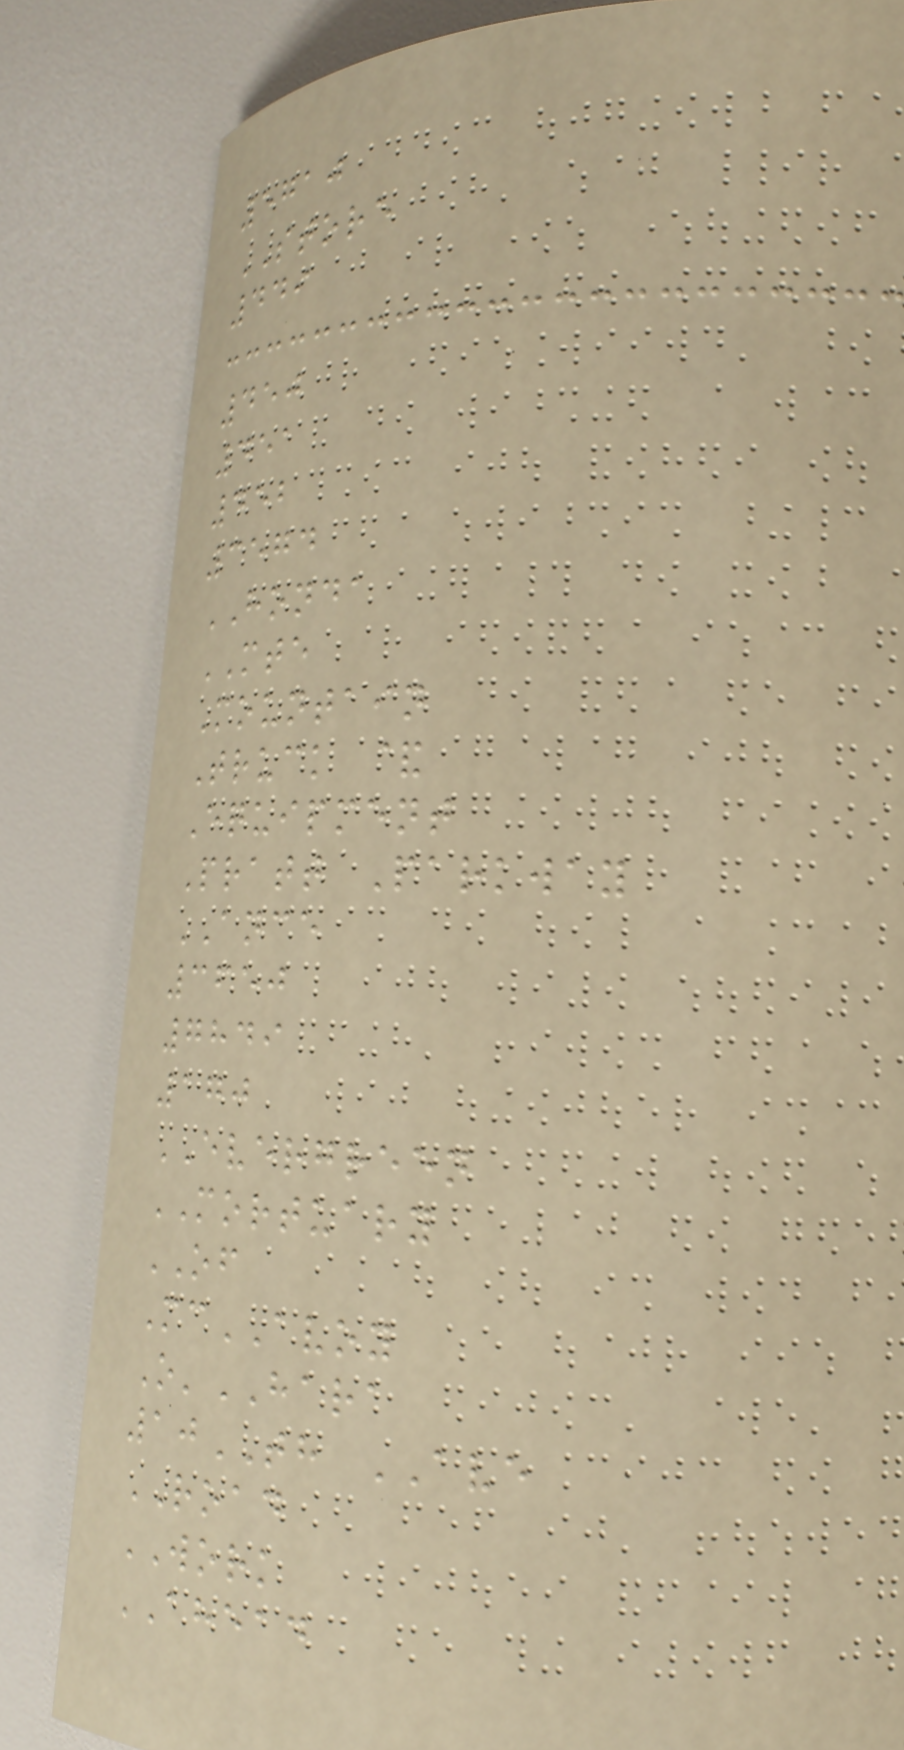5710
STORE
449
450
451
452
3574
HONDA
MTE
Mountain
Truck &
Equipment
Pratt Parkway
ANCE
3650
7849
170
EVERGREEN
MORTUARY
OF
McAVOY
O'HARA
10TH AVE
ROAD
WORK
AHEAD
